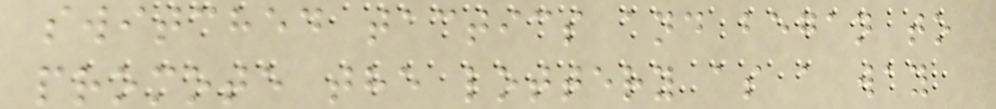switched tactics and began to
promote the lottery as a way
